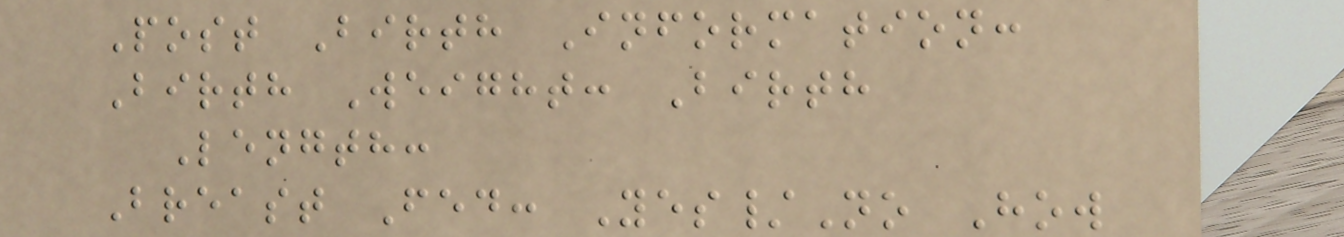Post Birth Information:
Birth Weight: Birth
Length:
Breast Fed: Yes/No How
